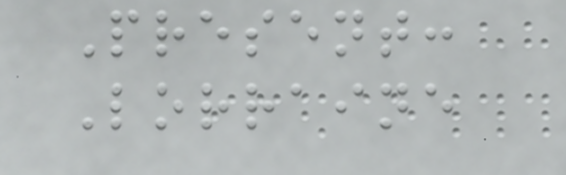Present:
Lorraine
